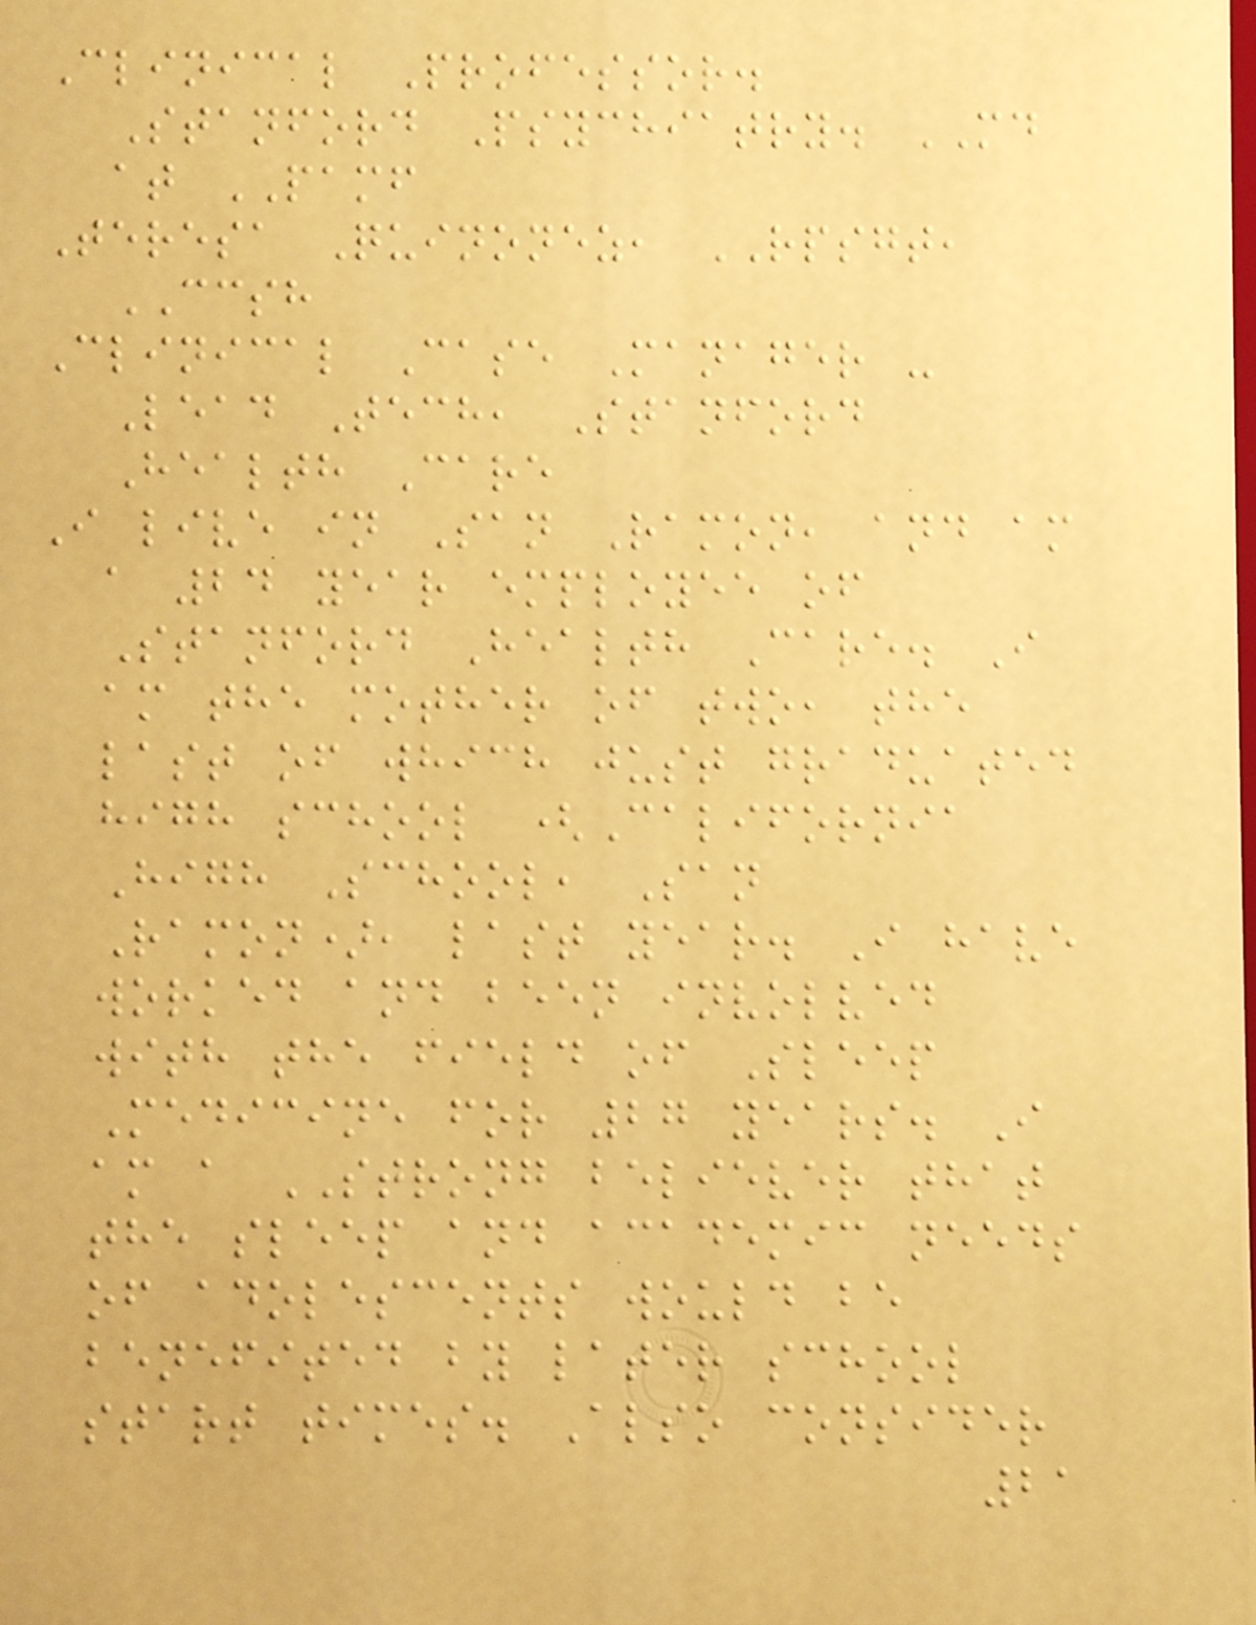Clinical Professor.
Stanford Psychiatry. MD
at PAMF
Teresa Quinonez, RPSGT,
CCSH
Clinical Case Manager -
Lead Tech, Stanford
Health Care
I live in San Ramon, and am
a 24 year employee of
Stanford Health Care. I
am the mother of two, the
last of which just graduated
high school (California
High School, San
Ramon), last year. I have
worked and been involved
with the field of Sleep
Medicine for 27 years. I
am a STRONG believer that
the sleep and academic needs
of adolescents would be
benefited by later school
start times. Also consider
21
